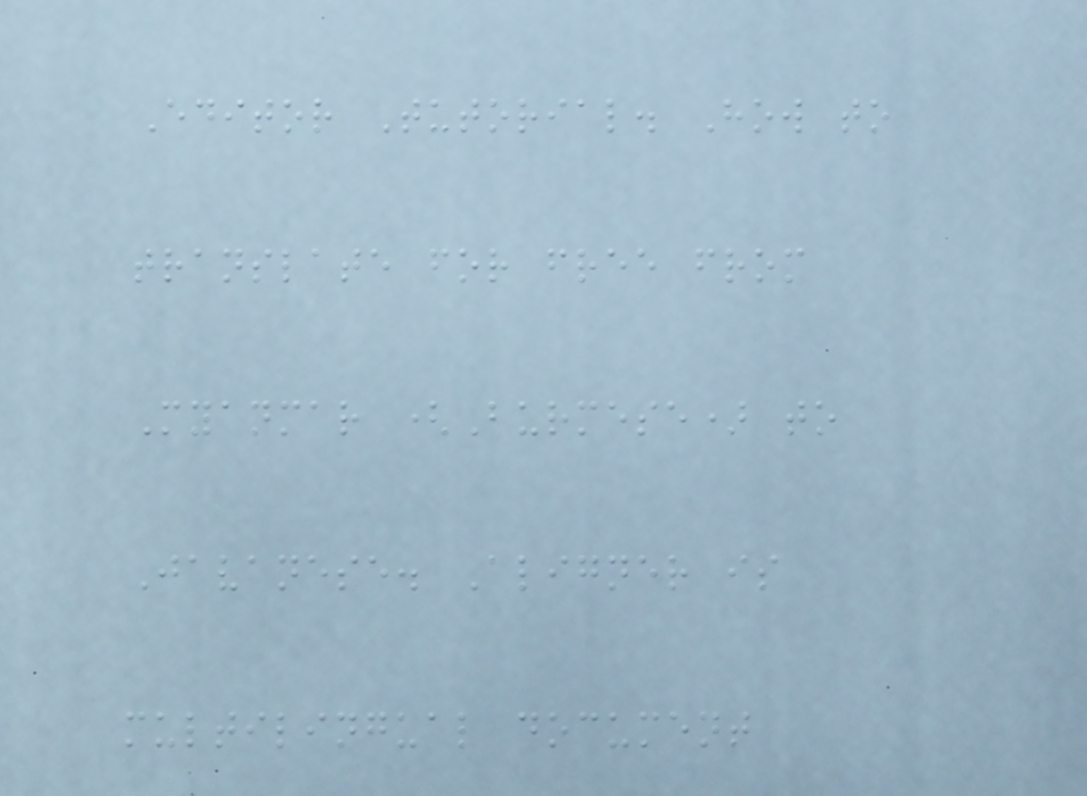Editor Tutorial. How to
translate for free from
Myanmar (Burmese) to
Javanese. Aligner is
multilingual document
